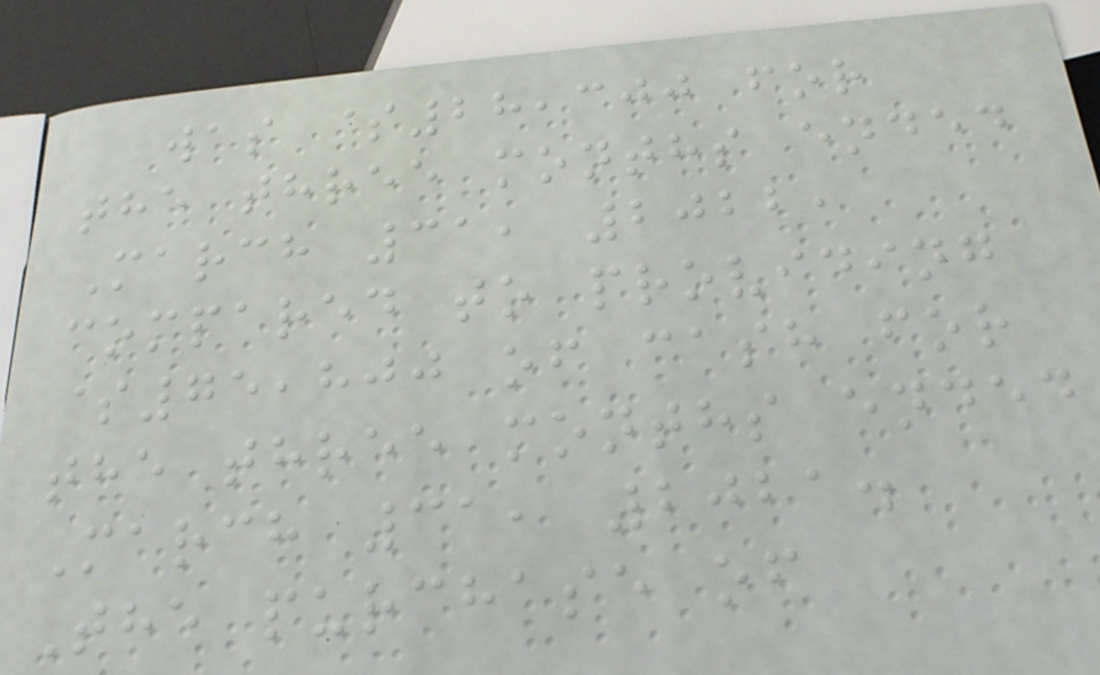was $28,300 for
the three months ended
March 31, 2022,
compared to providing
$75,800 of cash for
the three months ended
March 31, 2021.
The purchase of
